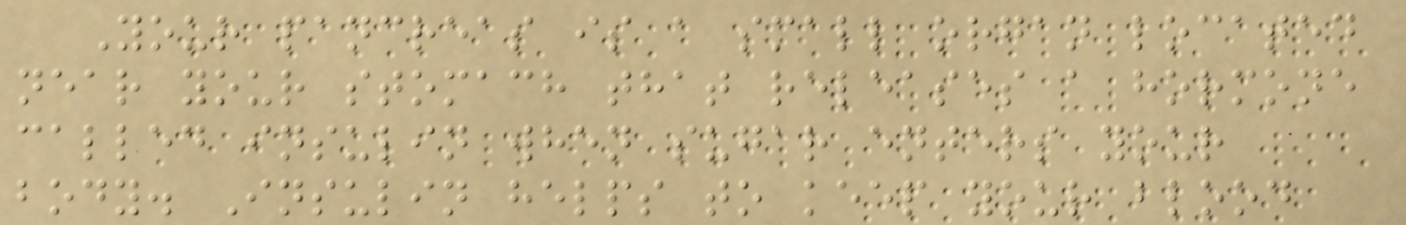Your pancreas is a small organ located
near your stomach that releases a hormone
called insulin when sugar enters your
body. Insulin helps to keep your blood
